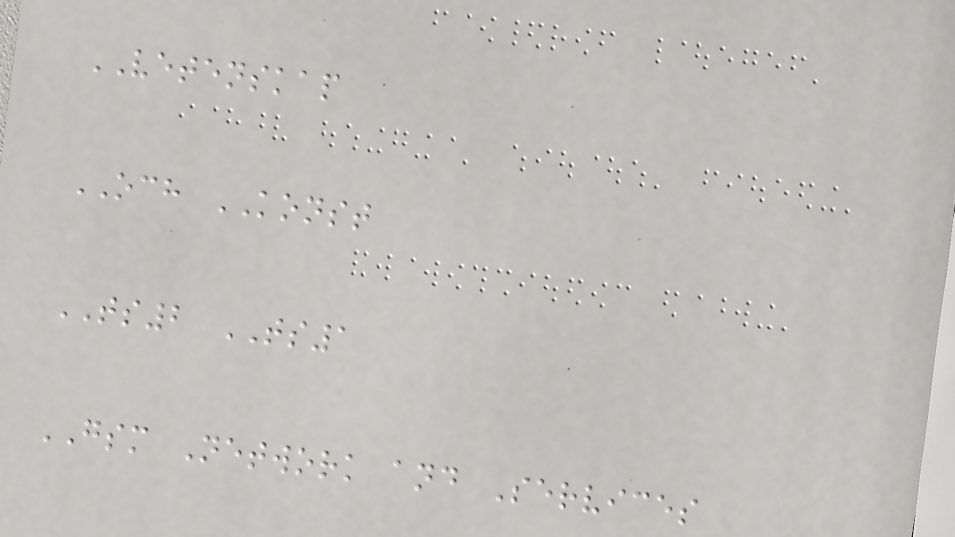VETENSKAP
OCH KONST
TS2 TS1
GSM Network and Services
